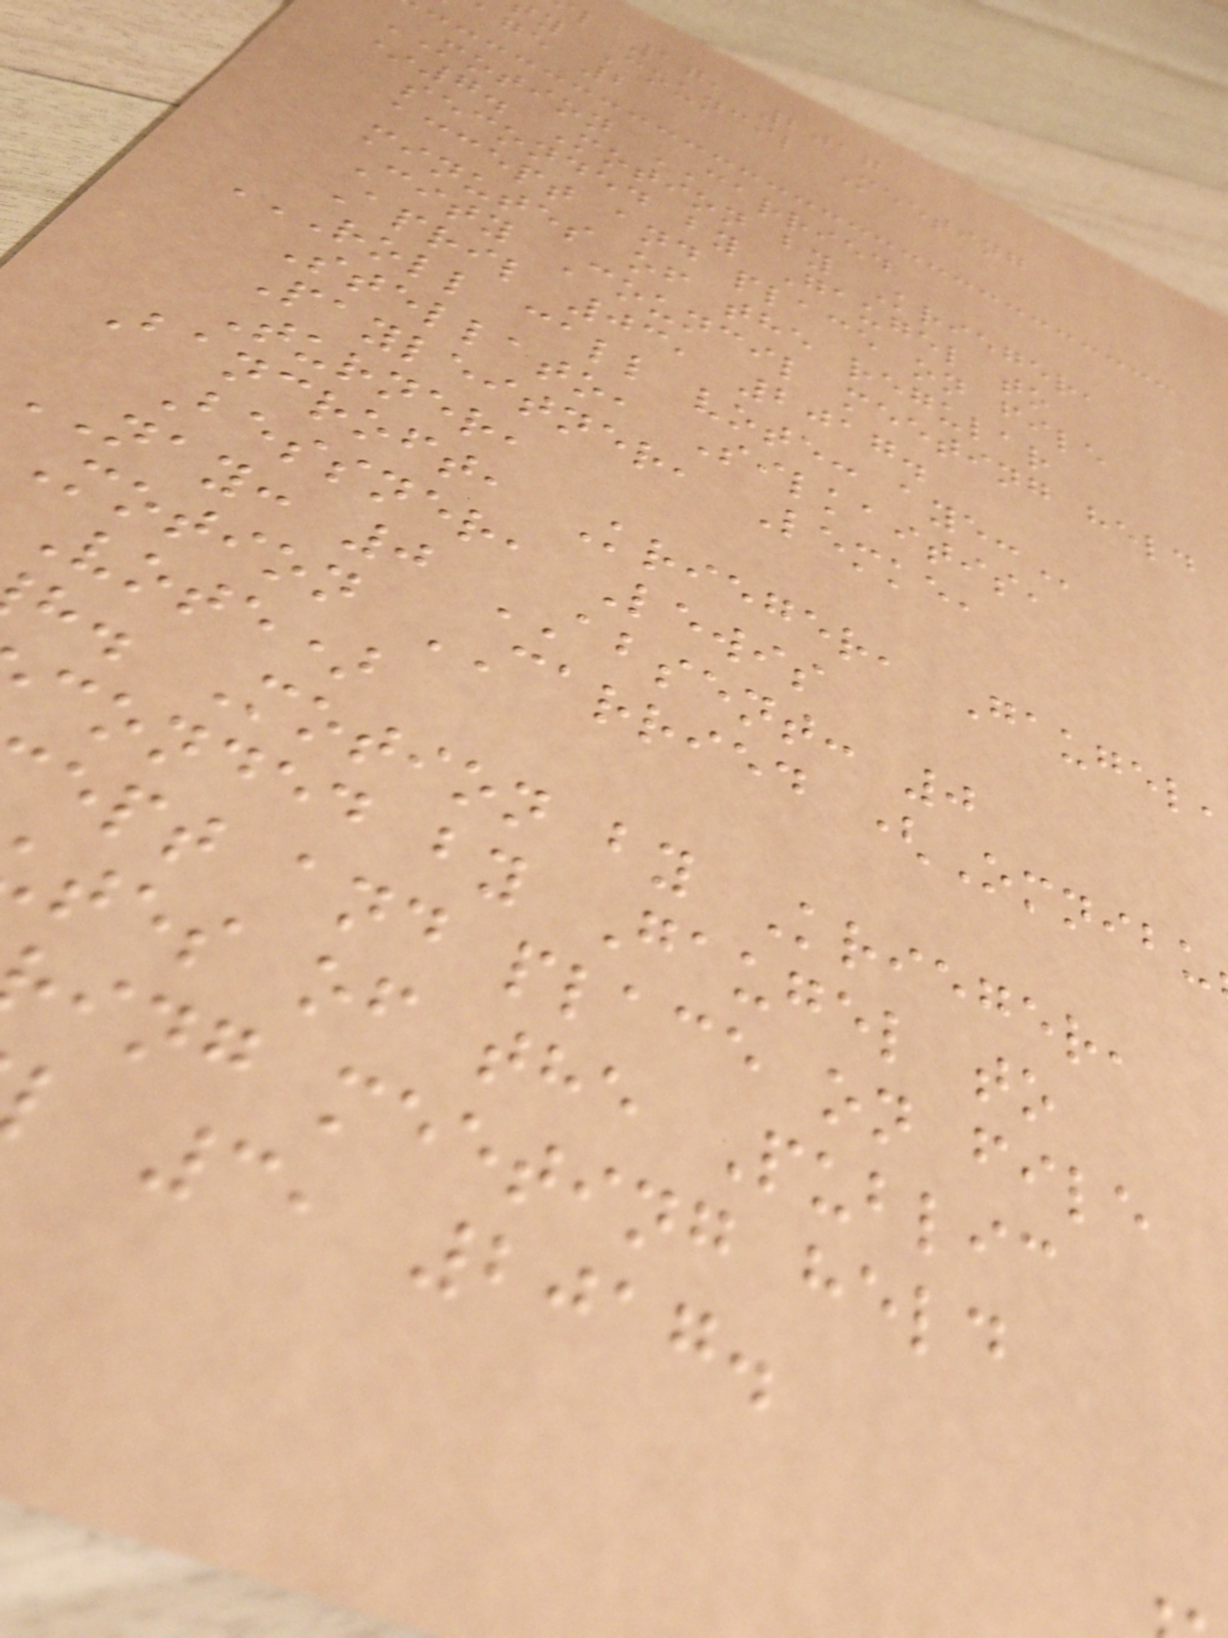l 17, 2017
y Council Meeting
age 2
MOTION CARRIED
*7. Motion by Krieger,
seconded by Gaugel to
accept and place on file
minutes of the regular
City Council meeting held
April 03, 2017.
ROLL CALL VOTE: AYE:
Stellato, Silkaitis,
Payleitner, Lemke,
Turner,
Bancroft, Krieger, Gaugel
Bessner, Lewis
NAY: 0 ABSENT: 0
motion CARRIED (Omnibu
Vote)
h. Motion by Krieger,
conded by Gaugel to
ept and place on file
tes of the Public
ing meeting held
3, 2017.
